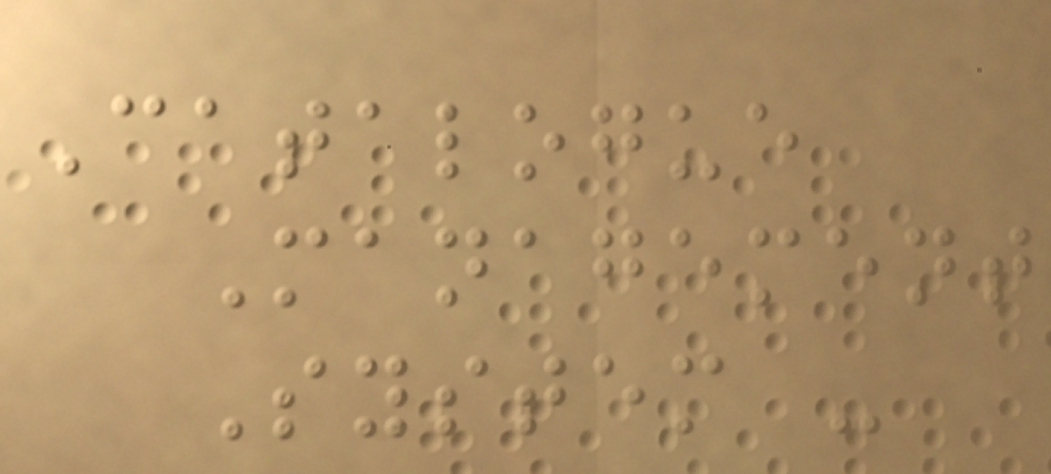Catalogue
Management
System -
